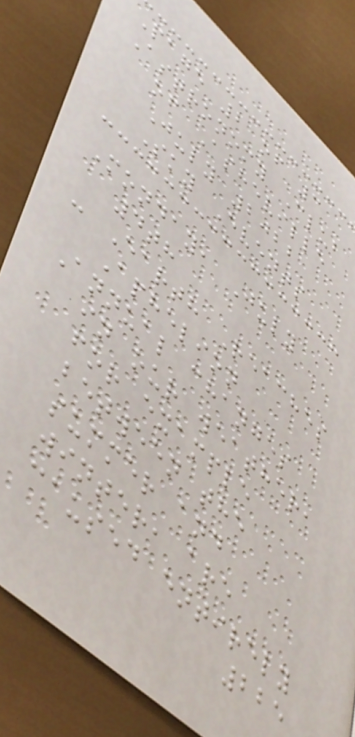Page 2 of 3
Astronomy Club
of Asheville
July 2022
Sky Events
Monday, July
4th
- Earth Reaches
Aphelion
Annual changes
in our weather,
for example
between the
summer and
winter, are
caused entirely
225
